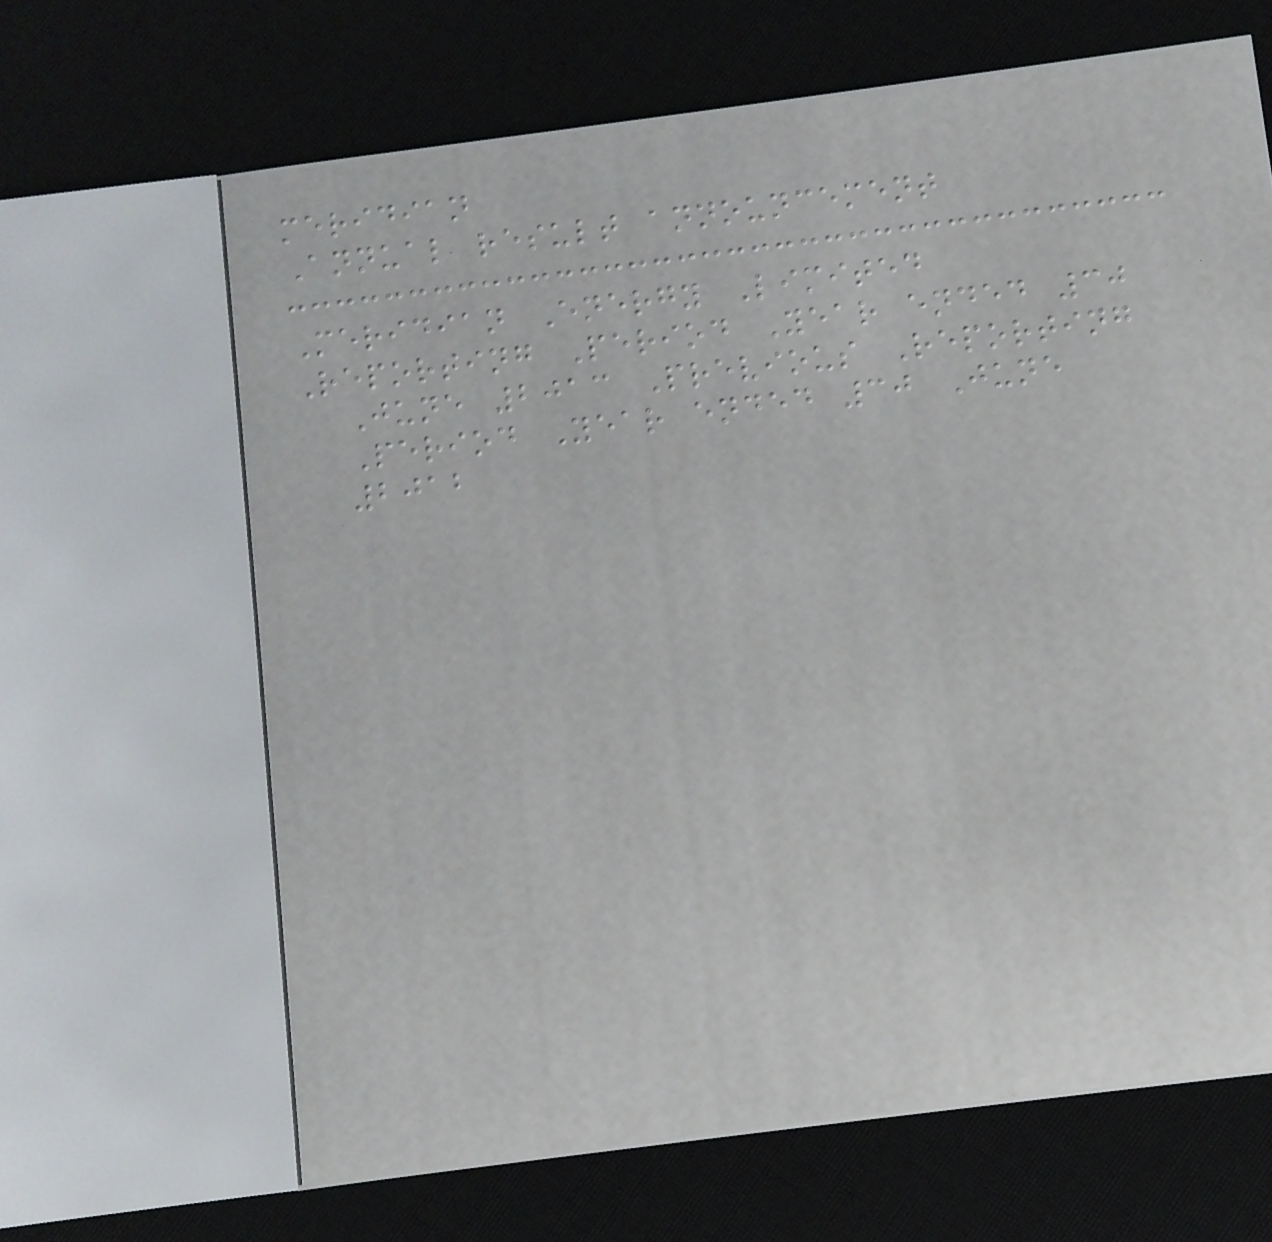meridian
Annual result announcement
Meridian Energy Limited
Reporting Period Year ended 30
June 2013 Previous Reporting
Period Year ended 30 June
2012
